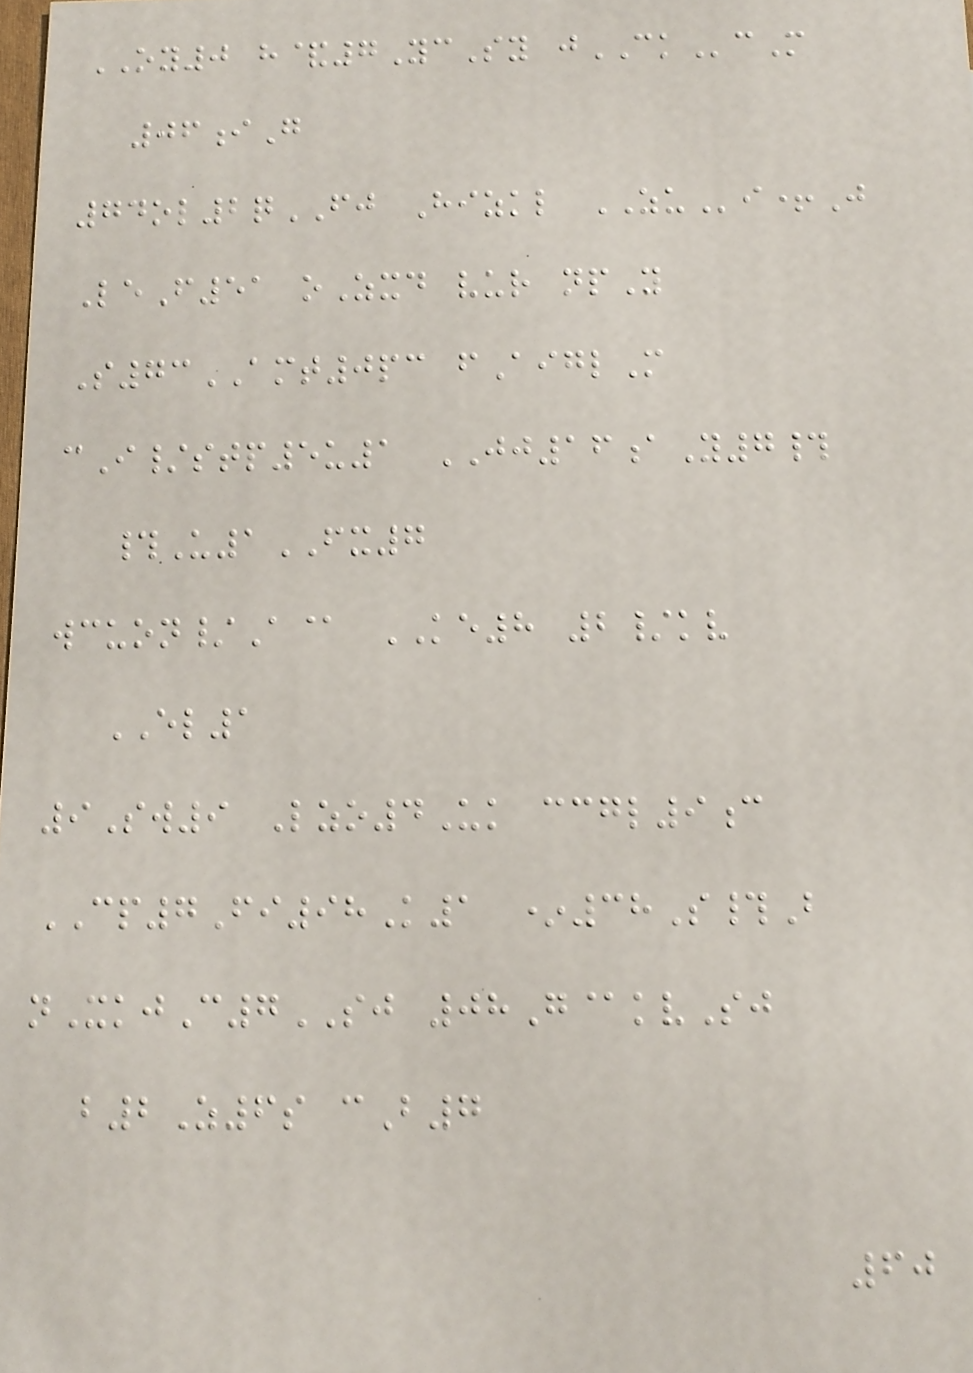OY0 h&7YcSy jCKcM
06iG
74ol2qFJ Hizkl ZUi+J
LeF51 oZxd vur npY
S73AMT0pc fAiglM
cI/stp5u1 JJ16aY7#
#U1FX7
wcuon/A@ KE8 2/kv
EL1
9Sw9 Lzo4Uk ccgl9c
CP7Fi98K1 *38S#B
nXkjC7SJ 08G@kvSj
b2Z6s cB7
60
